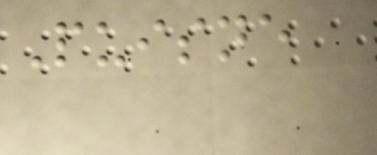Puisne
